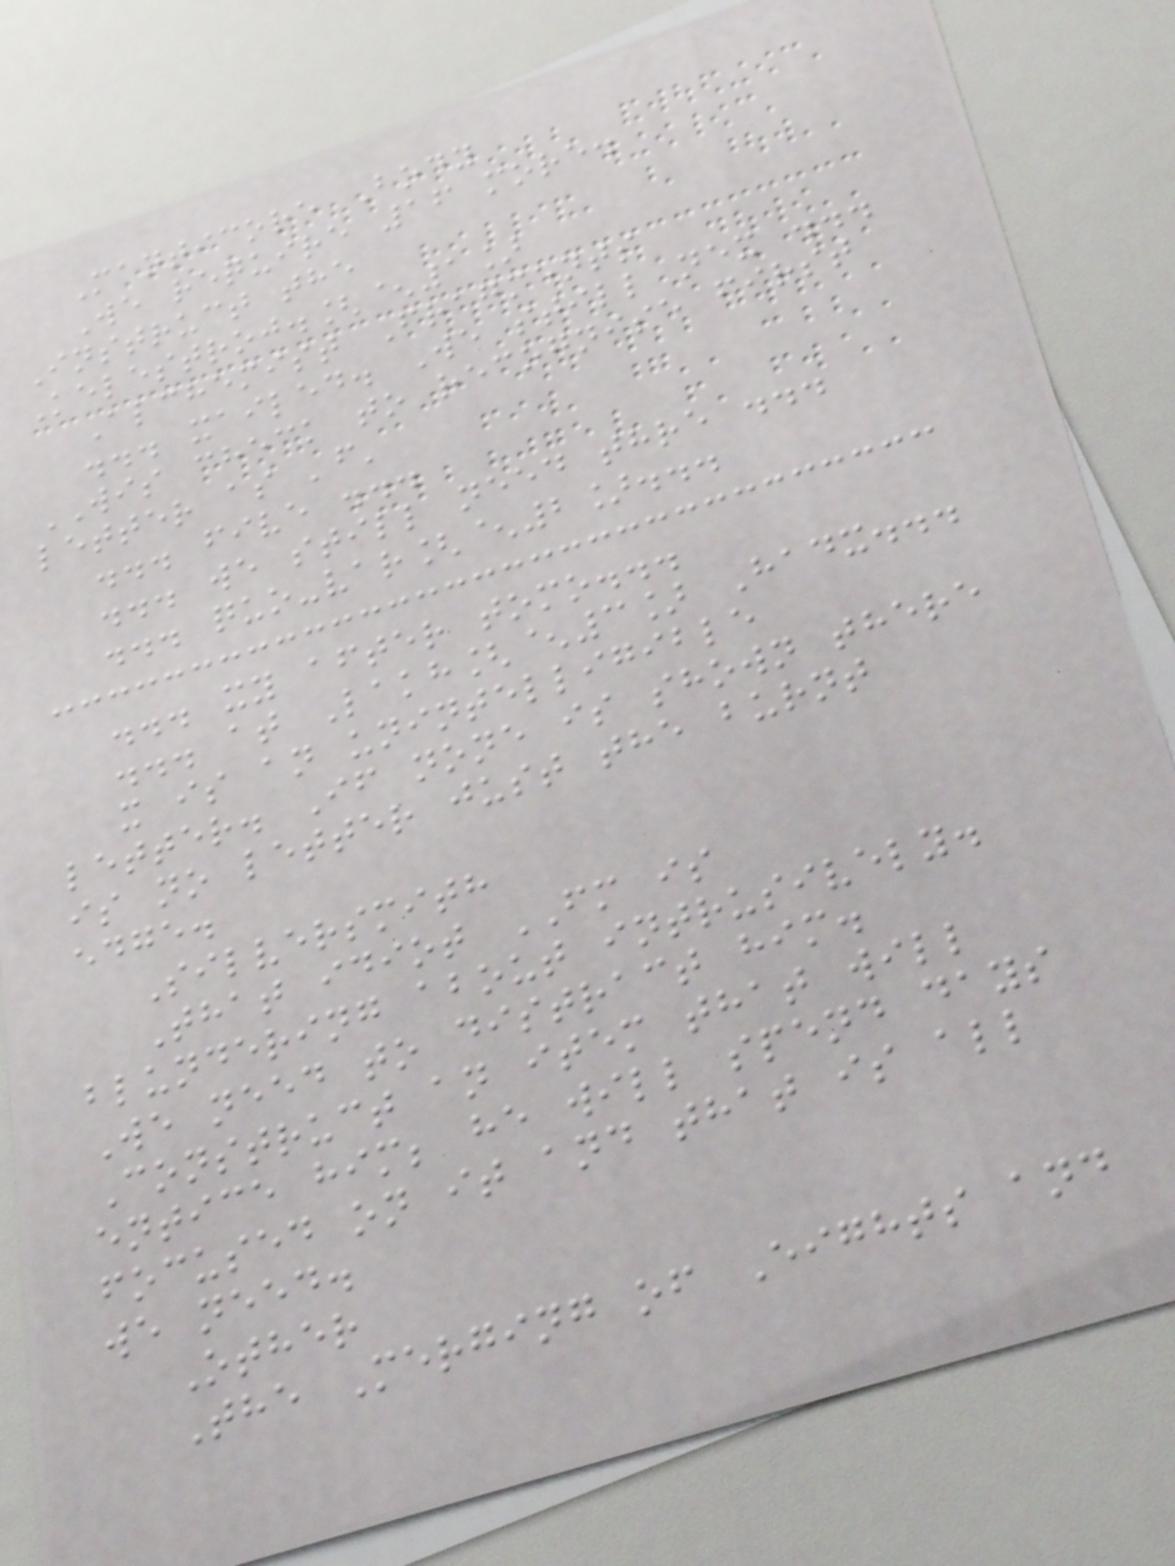Manticore Body
We require 16 more.
Instruct the
Kelestroj.[^1]
Alchemist Fragments
... xailed. We still nex ...
WIS check to recognise first
letter as 'f'
... five ...
... we still need thre ...
... quo-var[^2]...
... xy after tomo...
... at Lakh[^3] Hadx...
x is an unintelligible
letter. If none is shown there
is no letter just the burnt
edge.
Silversmith
That idiot FM is
blundering about intrusively.
We need to distract him.
Construct an item that will
entice him; he will spend days
focused on it and that is all
we need.
Other
The Merging of Eights and
